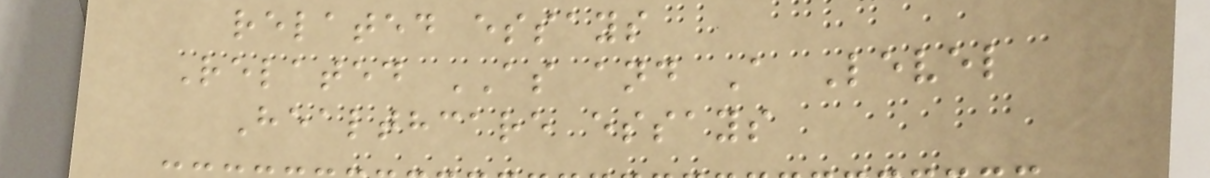related essays
Related AS and A Level
Healthcare essays
